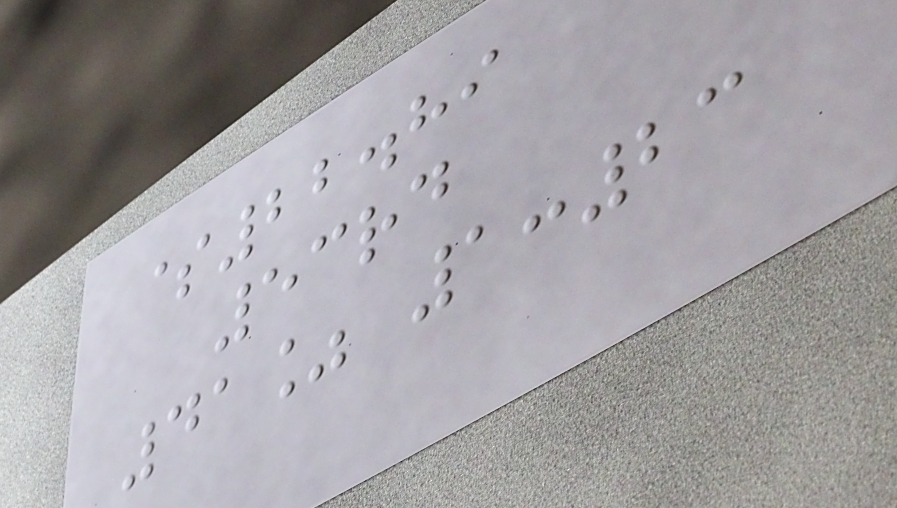$22.89
53rd
41% 1:23
